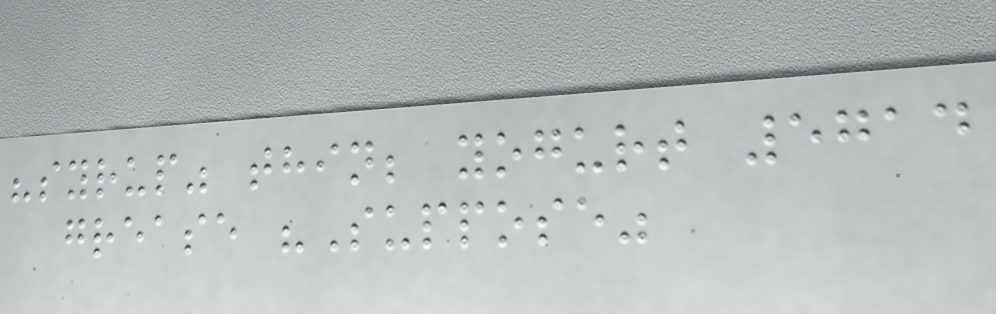"syrup" thin; yogurt 5714
grease "Suppose"
